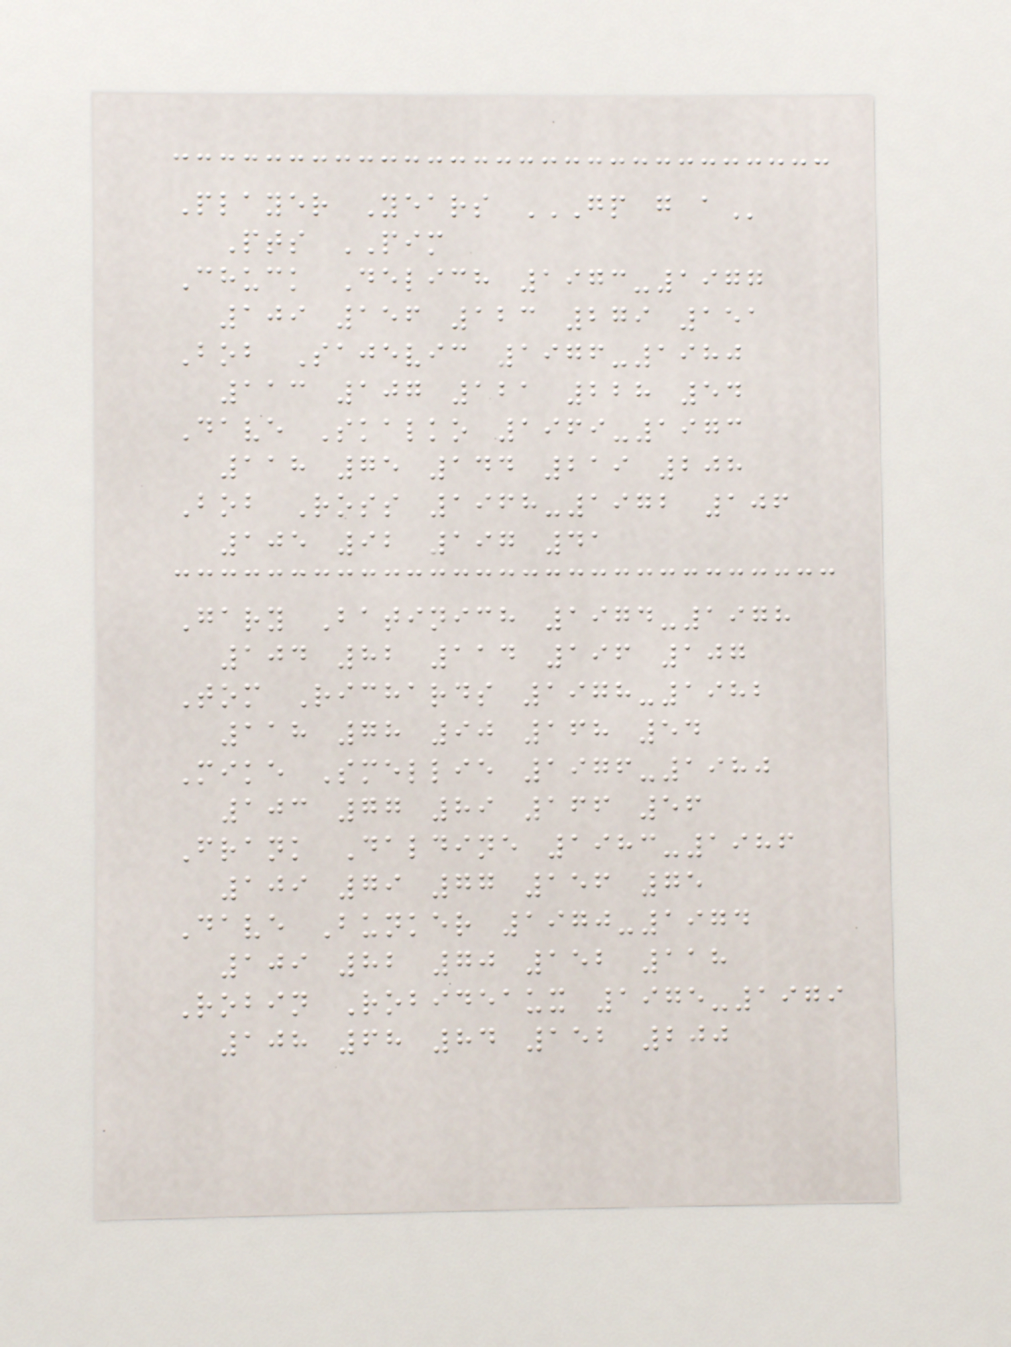Player Years GP G A
Pts PIM
Chuck Delich 1973-1977
109 156 123 279 151
Bob Sajevic 1976-1980
113 107 121 228 54
Dave Skalko 1969-1973
118 75 144 219 208
Bob Ross 1968-1972 106
105 92 197 41
Gary Batinich 1974-1978
104 82 114 196 107
Tom Richards 1978-1982
118 78 90 168 54
Mike Smellie 1976-1980
103 77 89 166 56
Frank Daldine 1983-1986
109 79 77 156 75
Dave Bunker 1970-1974
109 82 70 152 118
Robin Robideaux 1975-1979
108 68 84 152 200
